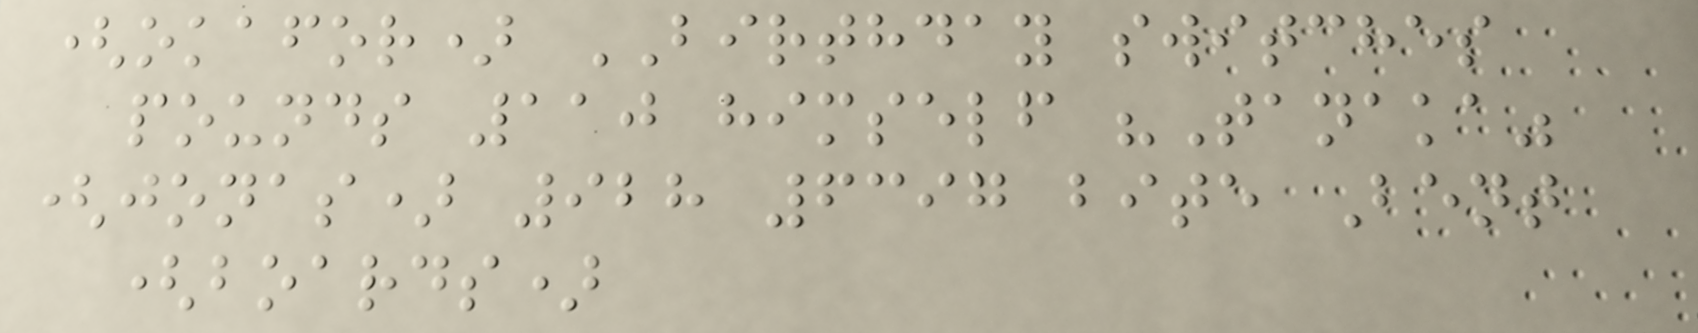(okafor) BIRTHDAY switches
pounds 110 himself "Tanaka"
(jonas) 928 6397 bite Bent
(boards)
